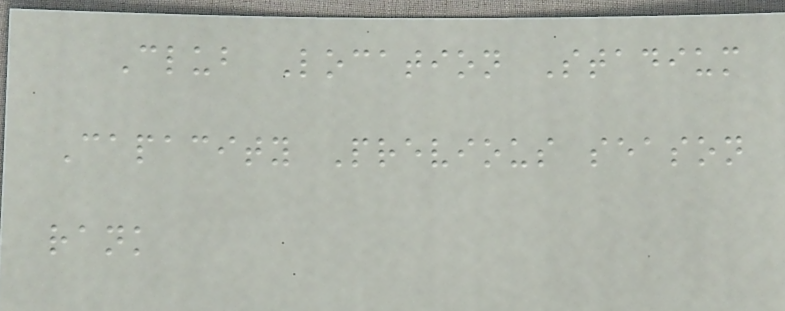Club Location Stadium
Capacity Previous season
rank
